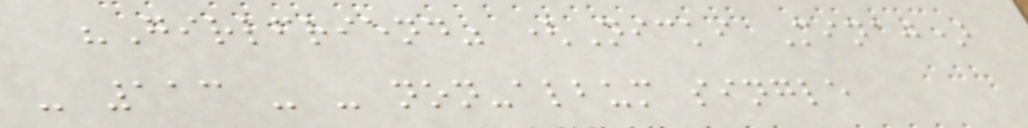"Girlfriend" (Nicki Minaj)
- 113 - - non-album single
